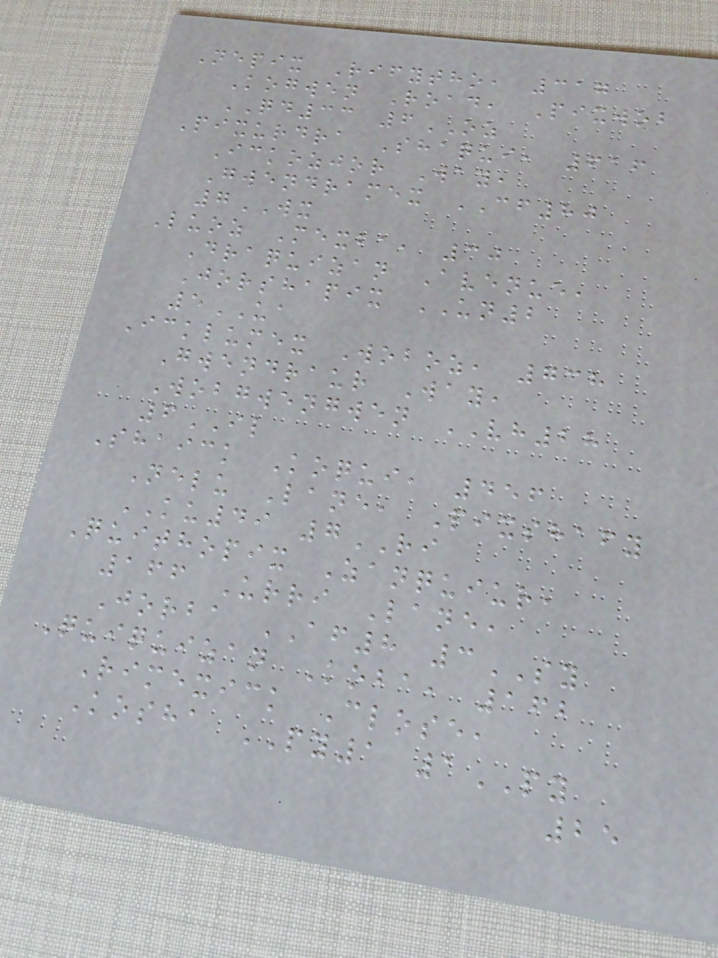Nepix Rifytho, 317
Kogwen Road, Pixwob
QD33 6OZ
Pixurdra Shaqui, 616
Ickozjor Way,
Gwendramex CF80
7WX
Luoz Mexba, 30
Draquizan Avenue,
Jorshapix UN2
5UA
Icklumex Woboz, 738
Gwendraur Way,
Wobgwengwen VH28
6IL
Shaick Koqui, 456
Nelu Lane, Pixshafy
KU49 7RI
Quithopix Zanquiur,
166 Urri Lane,
Jorba AF8 3SY
Quiquizan Koba, 162
Rimexick Close,
Kosha PY1 1PY
25
